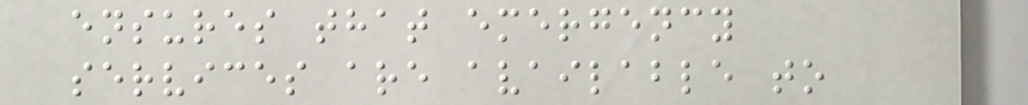ensures that emergency
services are available to
